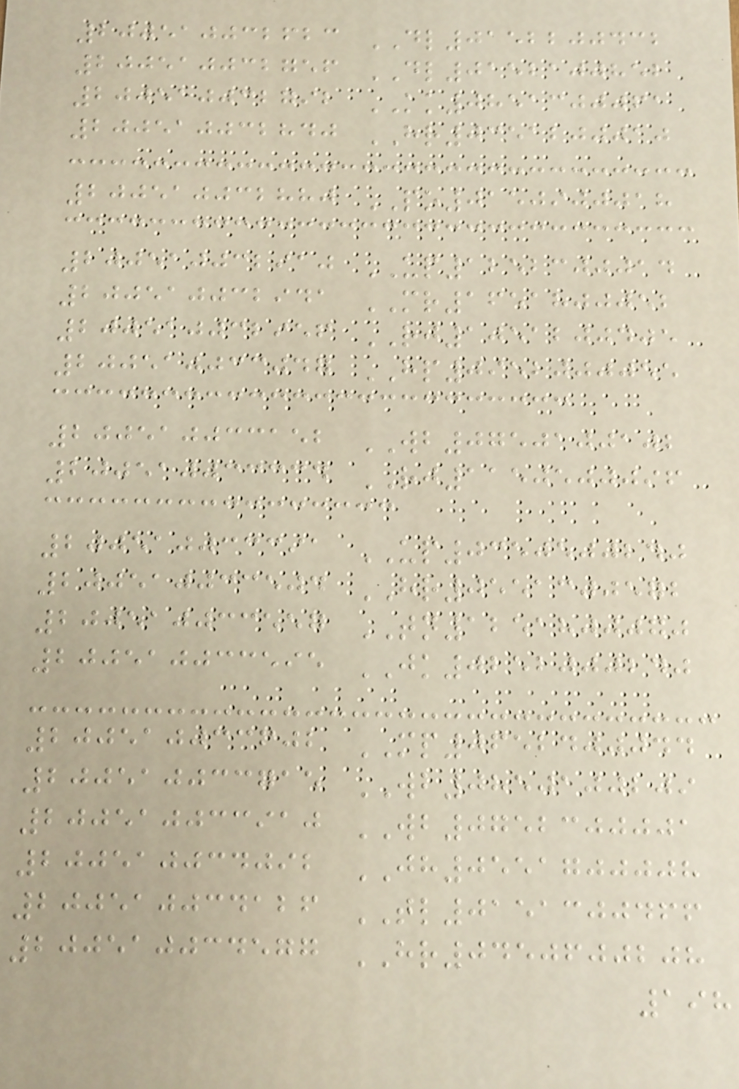200510032623 DL0152200432
200510032756 DL0152100852
200510032792 KK0851300061
200510032840 HR0351200010
200510032880 PO0150900018
200510032910 UP1252300014
200510032941 MR1651800052
200510032956 RJ1051200405
200510033047 HP0952000055
200510033152 WB0750100102
200510033334 RJ1150500096
200510033391 UP0350500240
200510033504 HR0551300572
200510033557 TN1251800070
200510033595 JK0252000240
200510033602 MP0652400044
200510033715 WB0850100209
200510033910 WB0752300001
200510034092 JH0551700008
200510034126 TL0151300466
200510034577 HR0450600208
198
